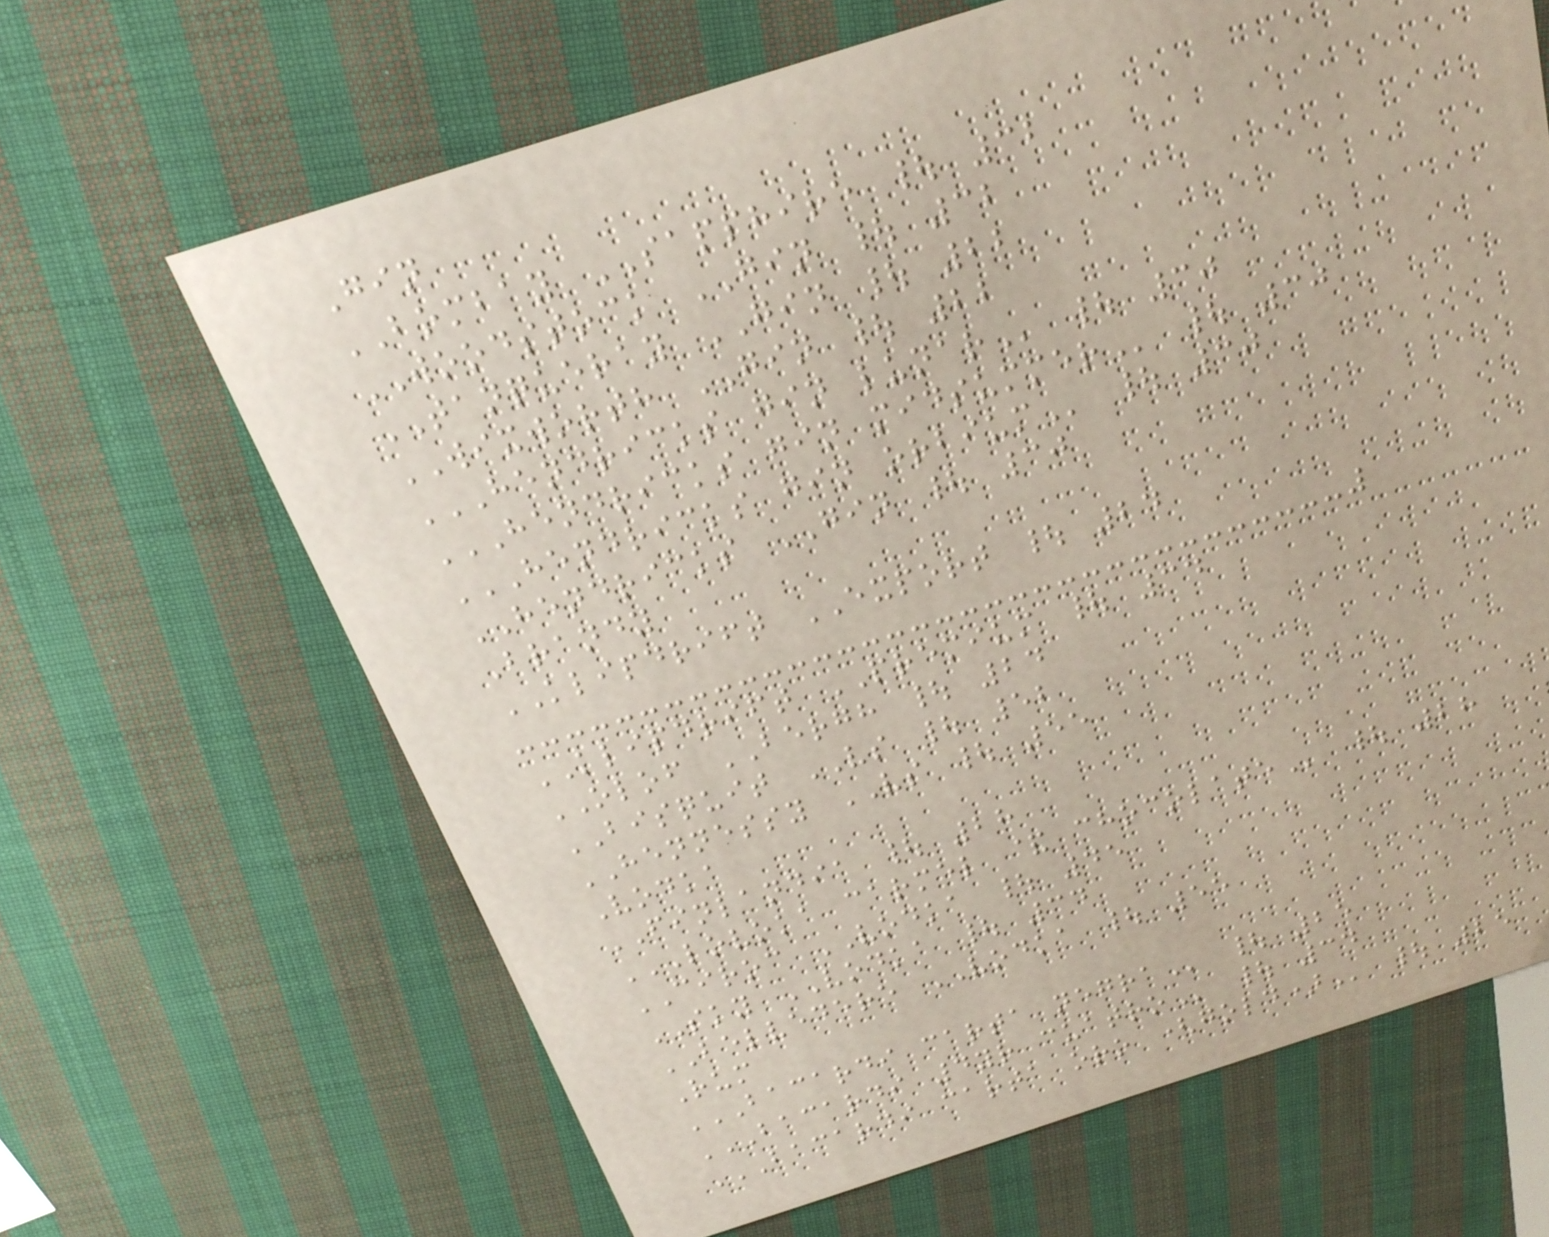Gin
BOMBAY SAPPHIRE | 32
WOODSTOCK GIN | 32
TANQUERAY GIN | 22
WIXWORTH GIN | 22
HENDRICKS GIN LUNAR | 30
HENDRICKS GIN MIDSUMMER | 30
HENDRICKS GIN ORBIUM | 30
HENDRICKS GIN | 30
Brandy
KLIPDRIFT EXPORT | 24
KLIPDRIFT PREMIUM | 34
OLOF BERGH | 24
BISQUIT VS | 52
HENNESSY VS | 55
Vodka
FINLANDIA | 28
LOVOKA CARMEL & CHOCOLATE | 28
CIROC VODKA | 45
SKY VODKA | 34
BELVEDERE VODKA | 55
Rum
BACARDI CARTA NEGRA | 25
BACARDI 4YR CUATRO | 34
BACARDI CARTA ORO (GOLD) | 25
